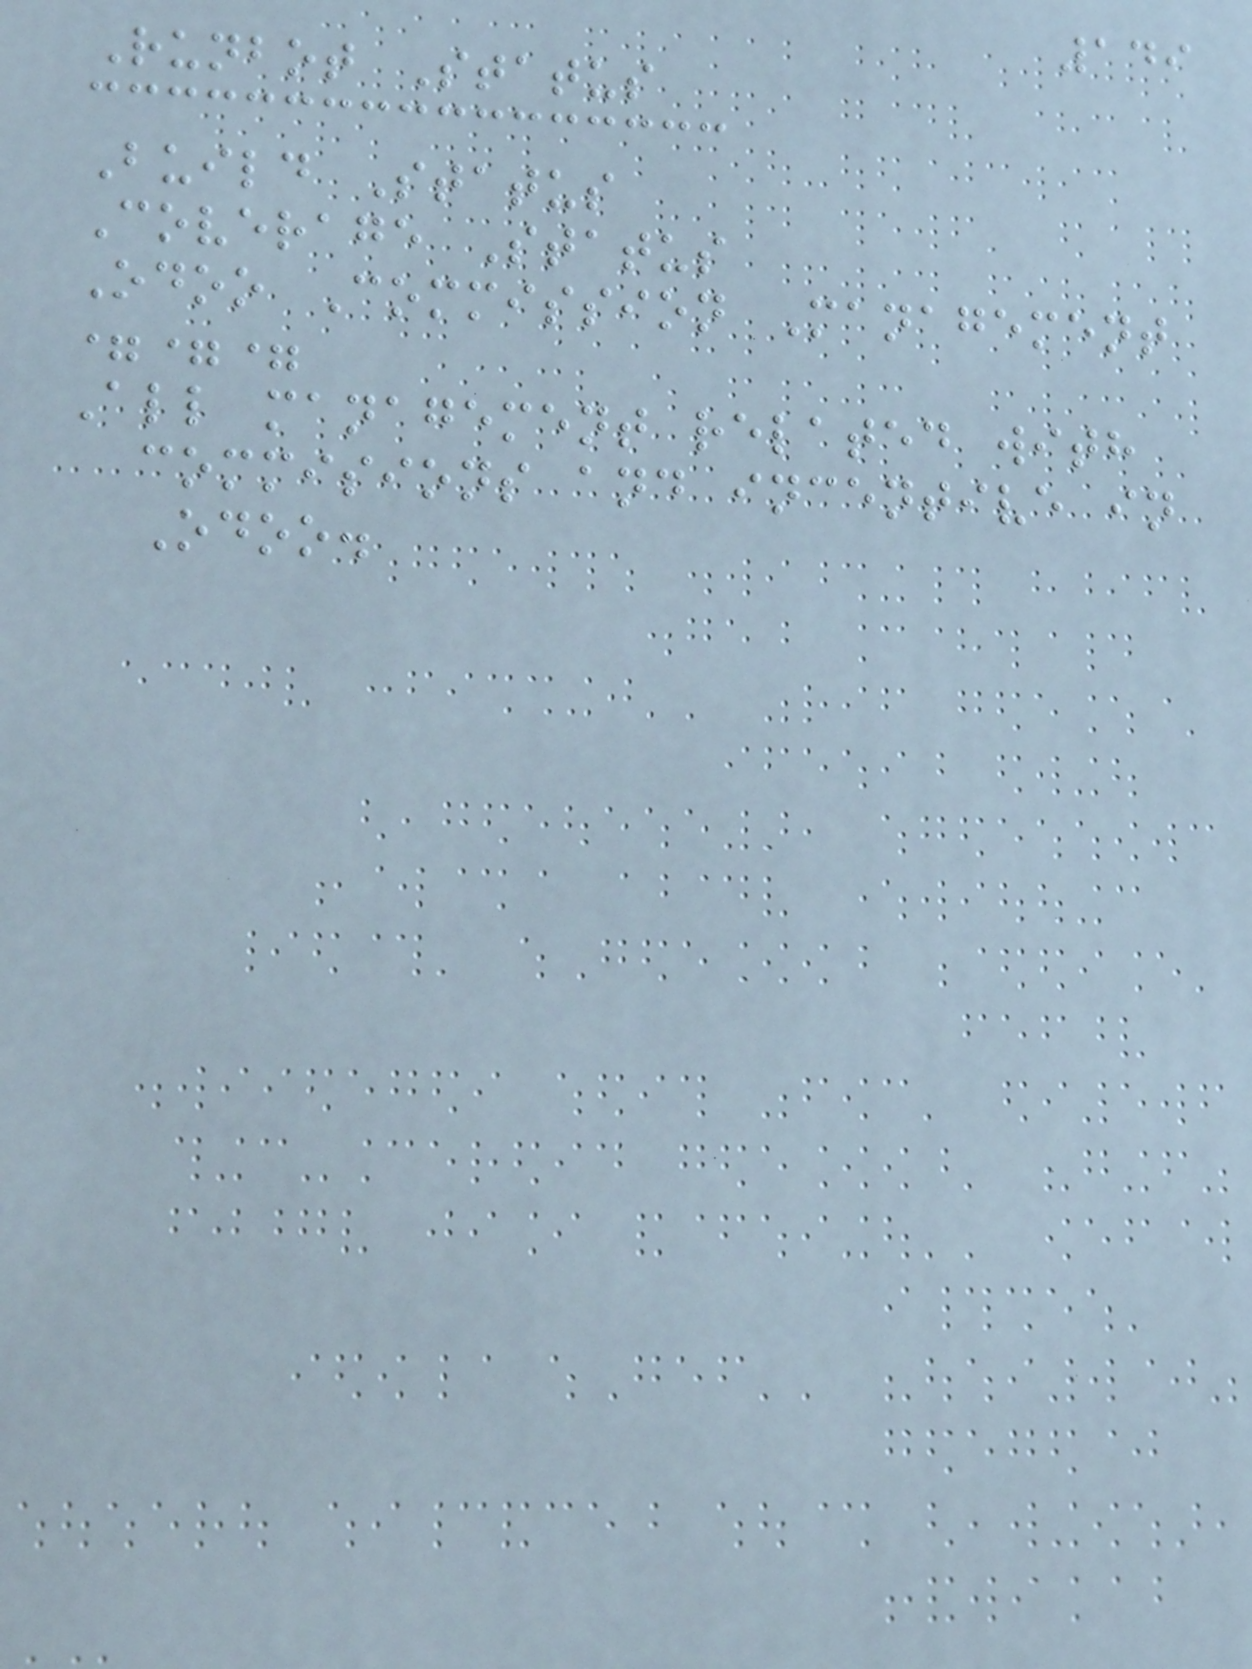149
Runbot Status
Build Status
Coverage Status
Odoo Commission Management
===
All management related with
commisions and incentive in
Odoo.
